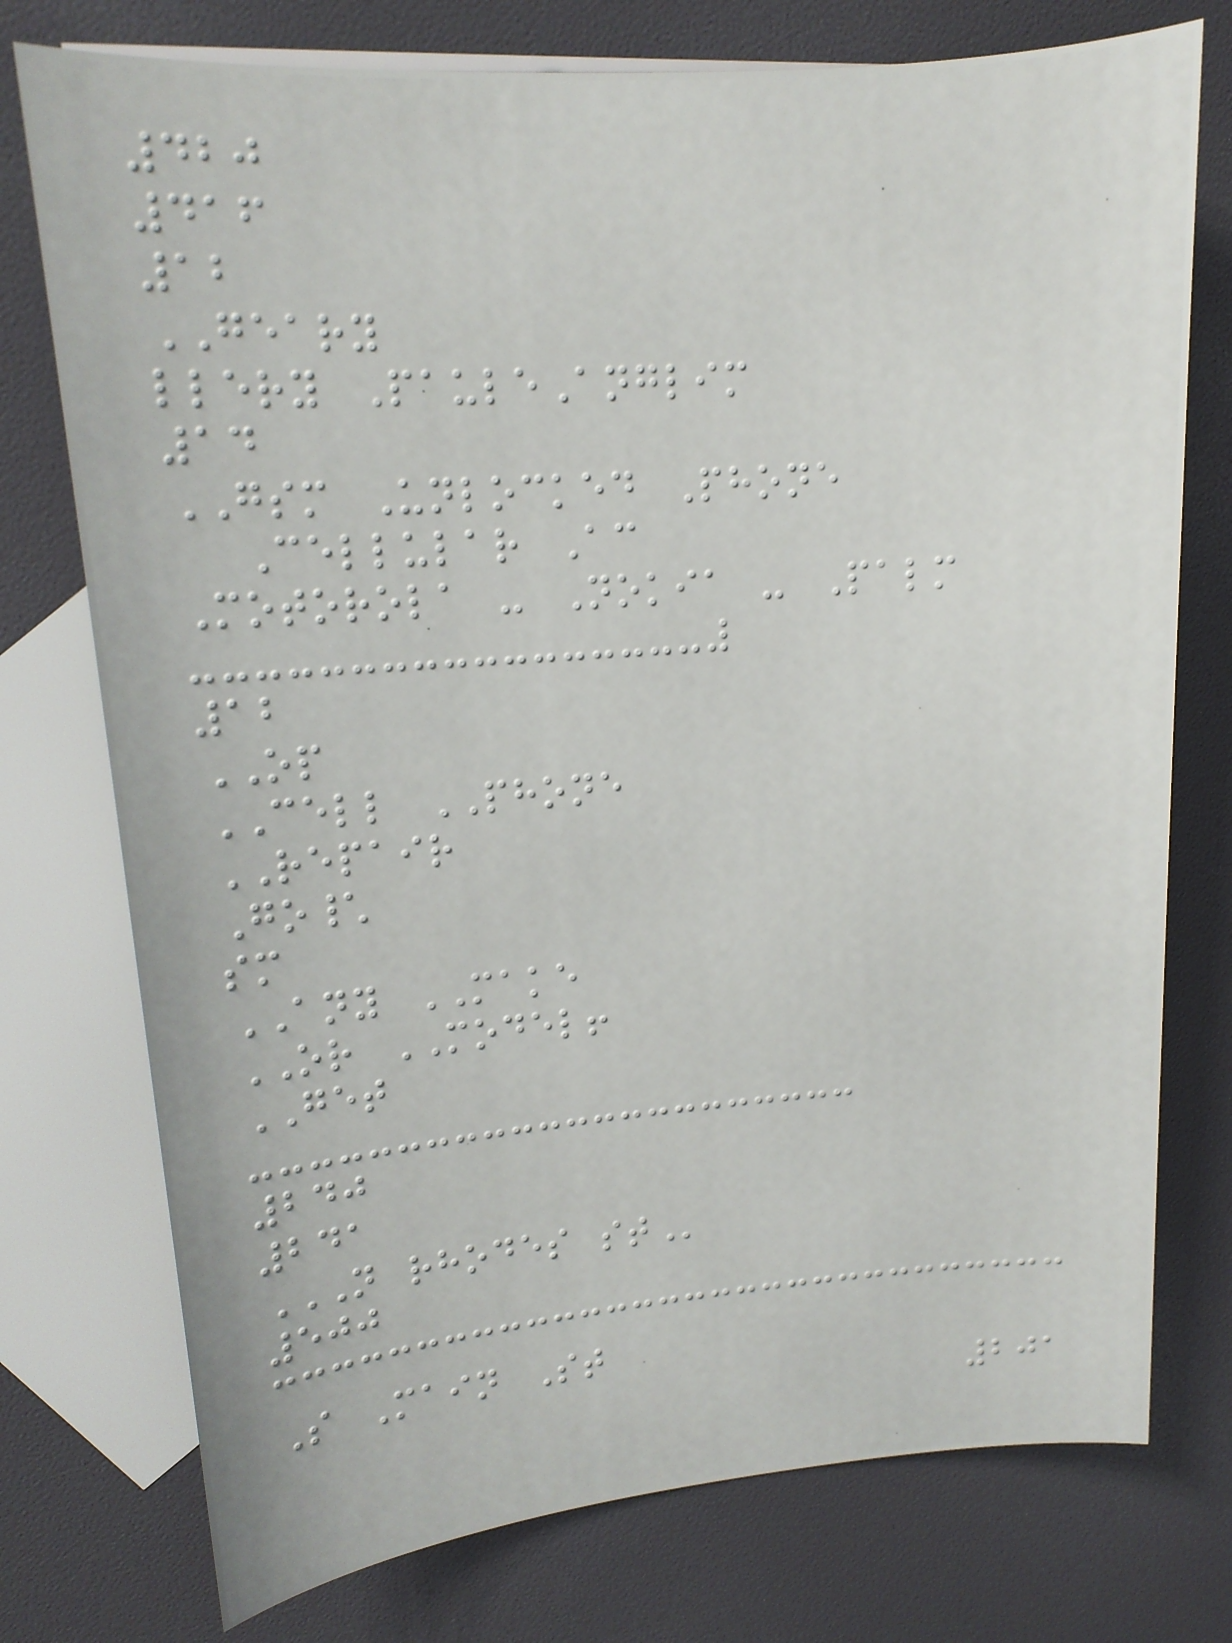420
416
12
GEARY
llery PauleAnglim
14
GSM Unlocked Phone
Cellular Ac
Motorola - Nokia - Palm
12
OP
CELL PHONE
REPAIR
Go\
sm
ANY MAKE
OR MODEL!
GET
240
241
N RHODES ST
500
S Main St
201
